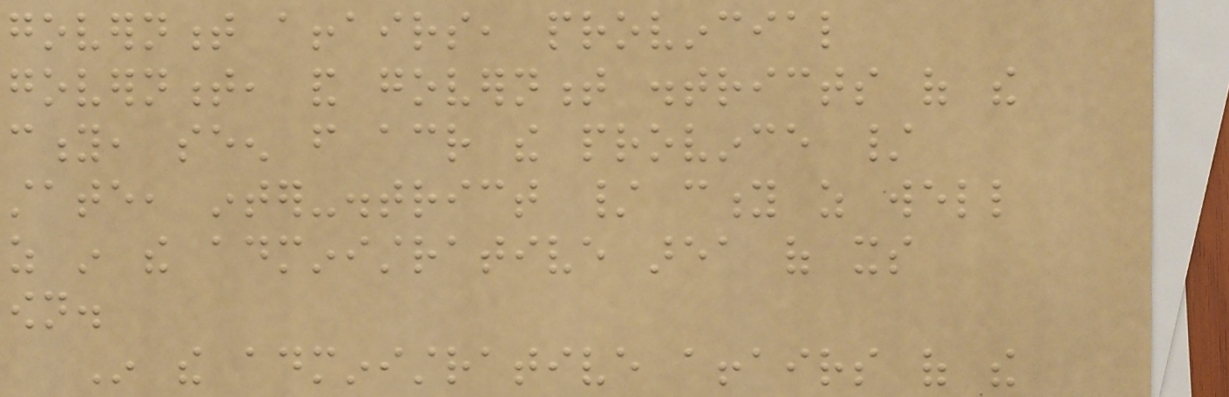government affairs, provincial
government, and government districts of the
city, seen from across the province /
state, inter-district / city as well
as in the administrative area of its
own.
In the administrative affairs of the
